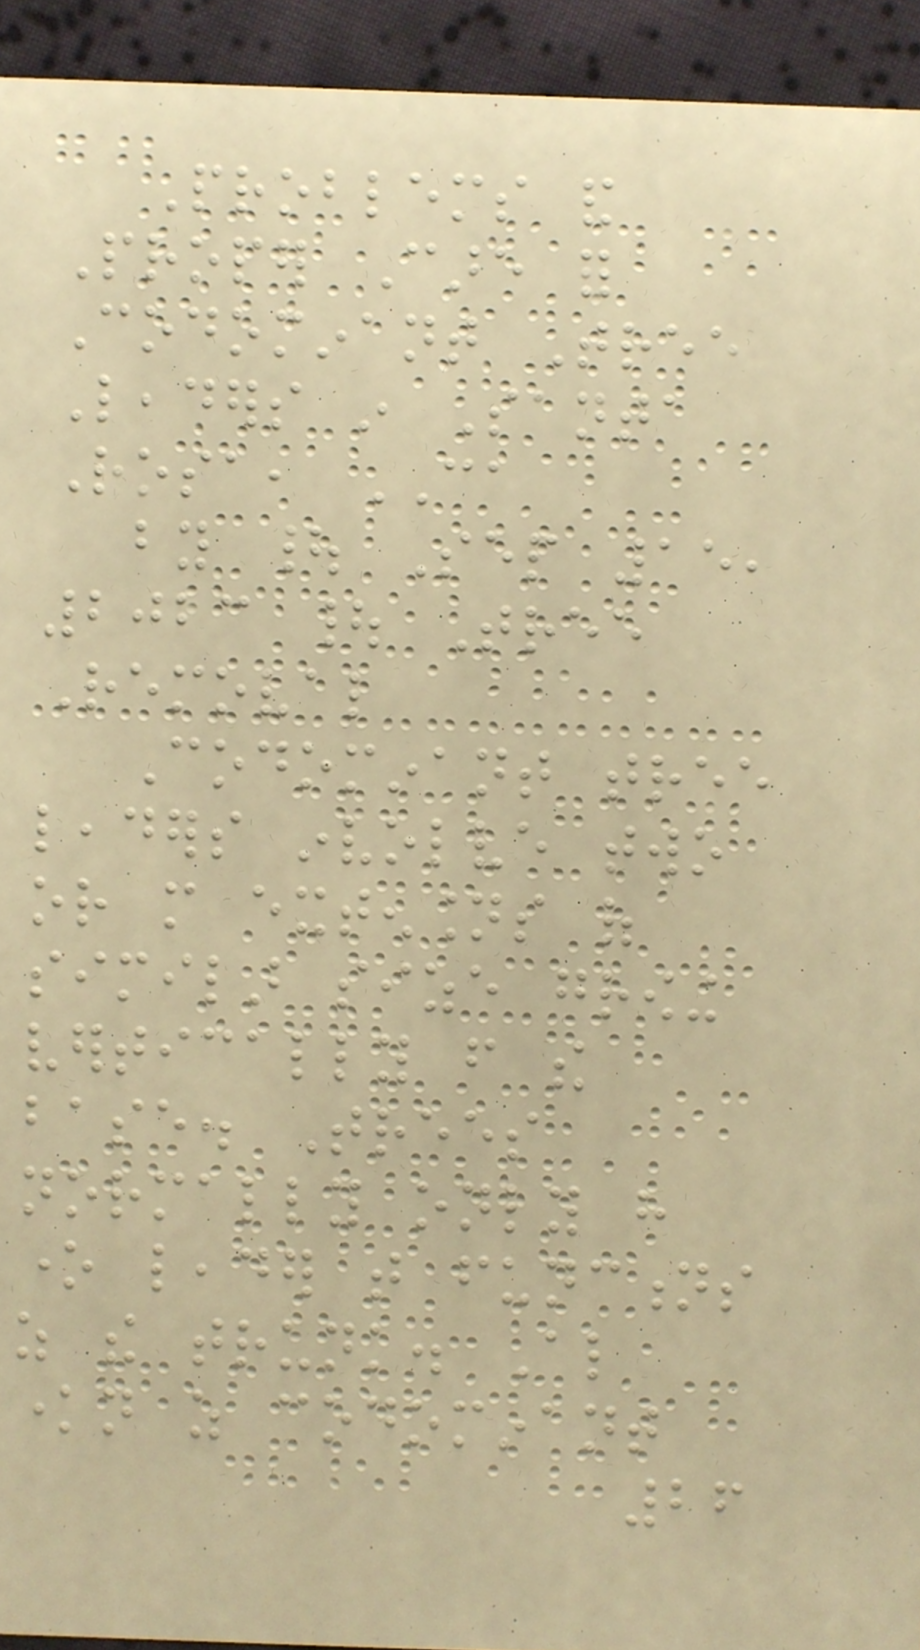Problems and
Proper Care for
Codominant Tree
Leaders in Santa
Rosa, CA
by | Sep 15,
2023 | Tree
Removal
Codominant tree
leaders involve two
or more extensions of
similar size growing
vertically from the
base. Trees
normally only have
one leader that functions
as the trunk. Also
known as codominant
26
